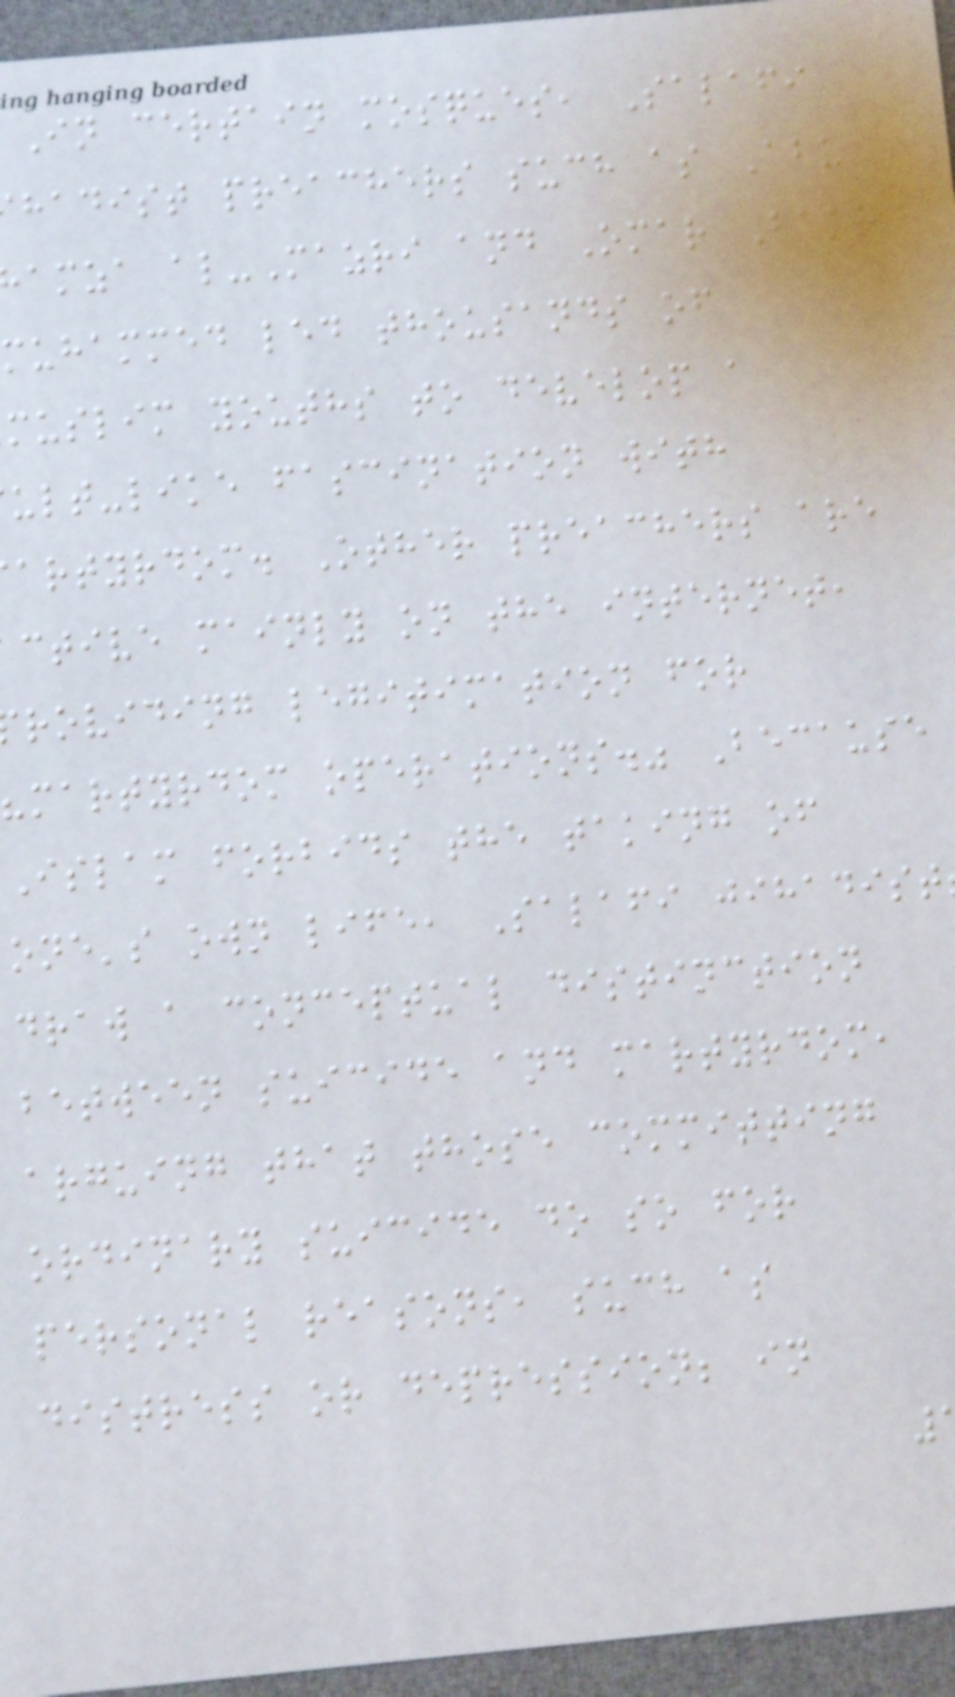In certain mosques, Salafi
hadist preachers such as Abu
amza al-Mazri and Omar Bakri
muhammed led thousands of
muslim youths to develop a
ult-like fascination with
artyrdom. Other preachers are
ctive mainly on the internet,
roviding legitimation for
"martyrdom operations." Because
Islam forbids the taking of
one's own life, Salafi jihadist
draw a conceptual distinction
between suicide and martyrdom,
arguing that those committing
ordinary suicide do so for
personal reasons, such as
distress or depression; in
